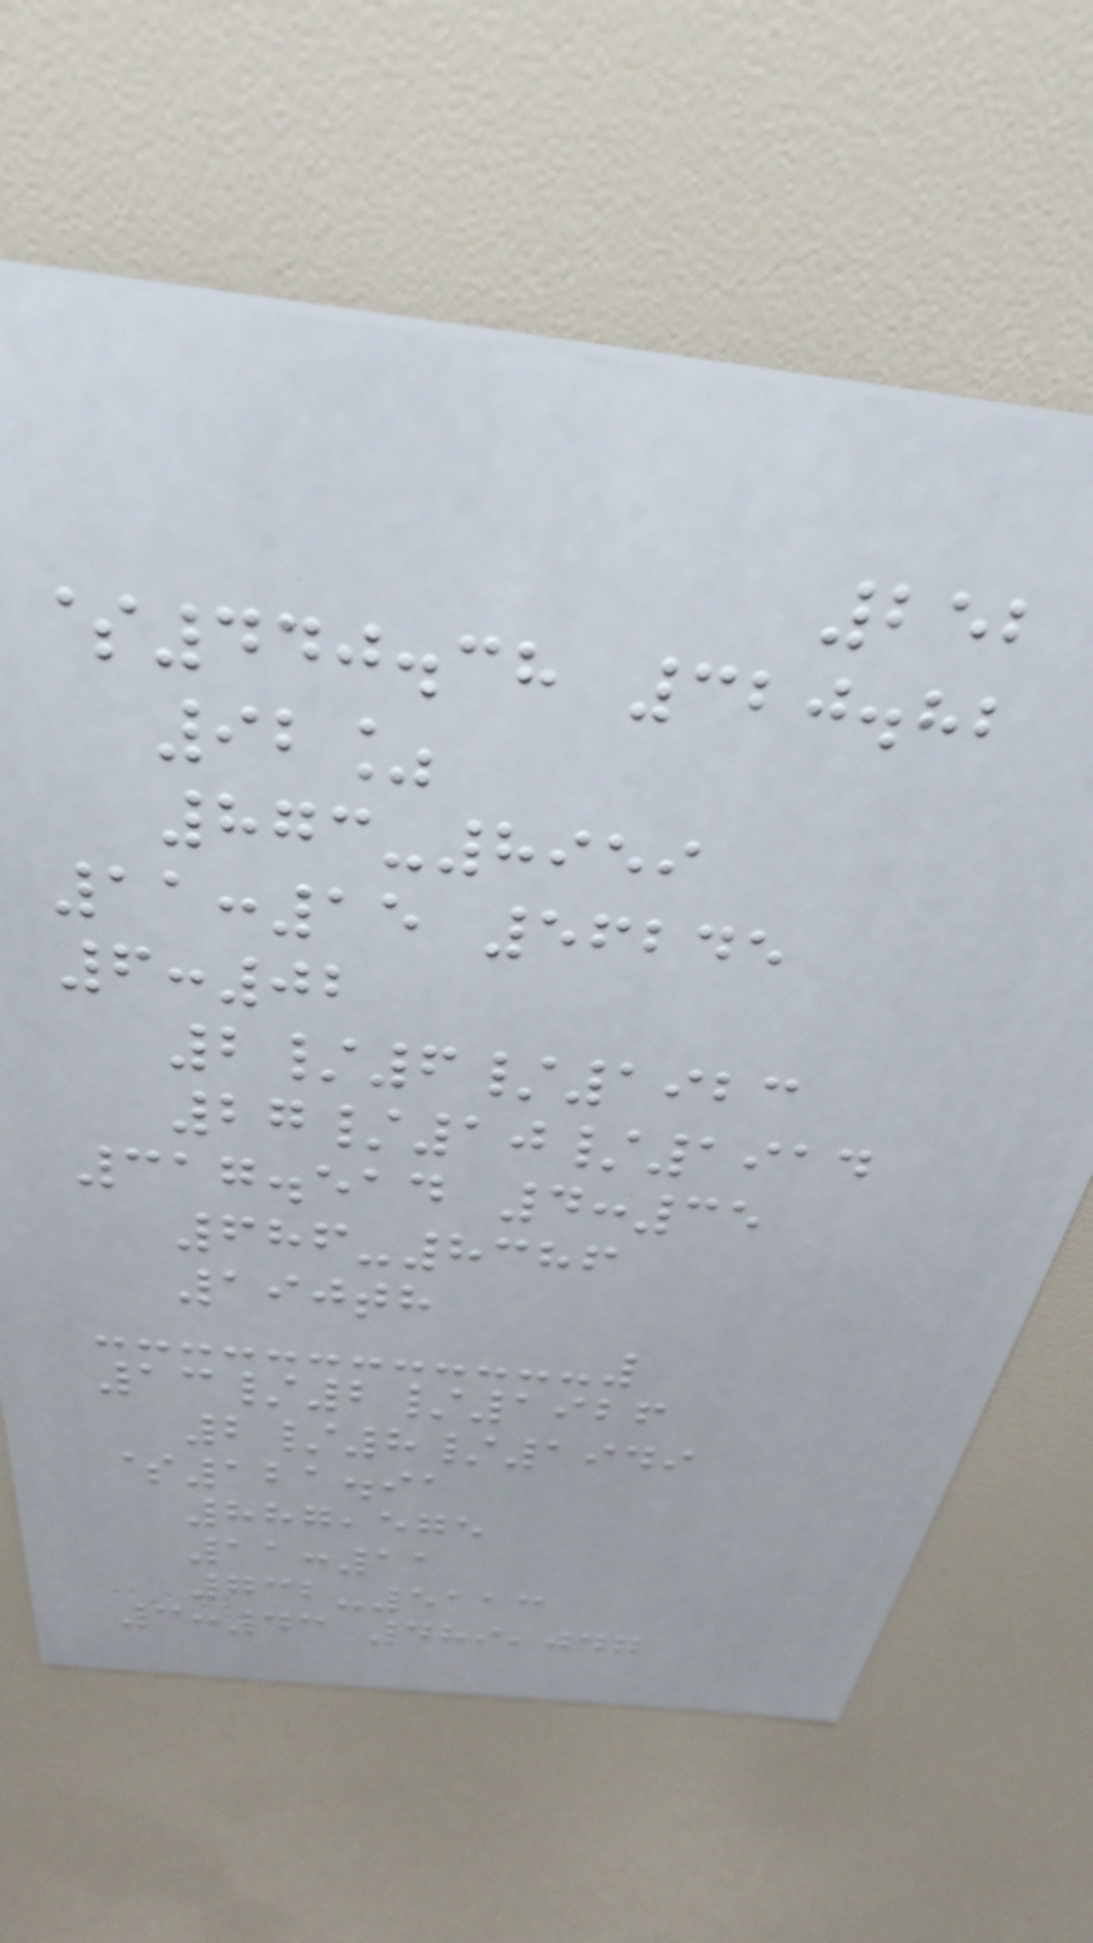252
$440.38 320.82
92%
873-8959
11:15 56245
6:02
2/6/1923
27/10/1914
317.514 4:35
686-8386
190th
13/2/1926
2/8/1949
$121.91
887,575
11:11
732-5113
3:43 489,047
